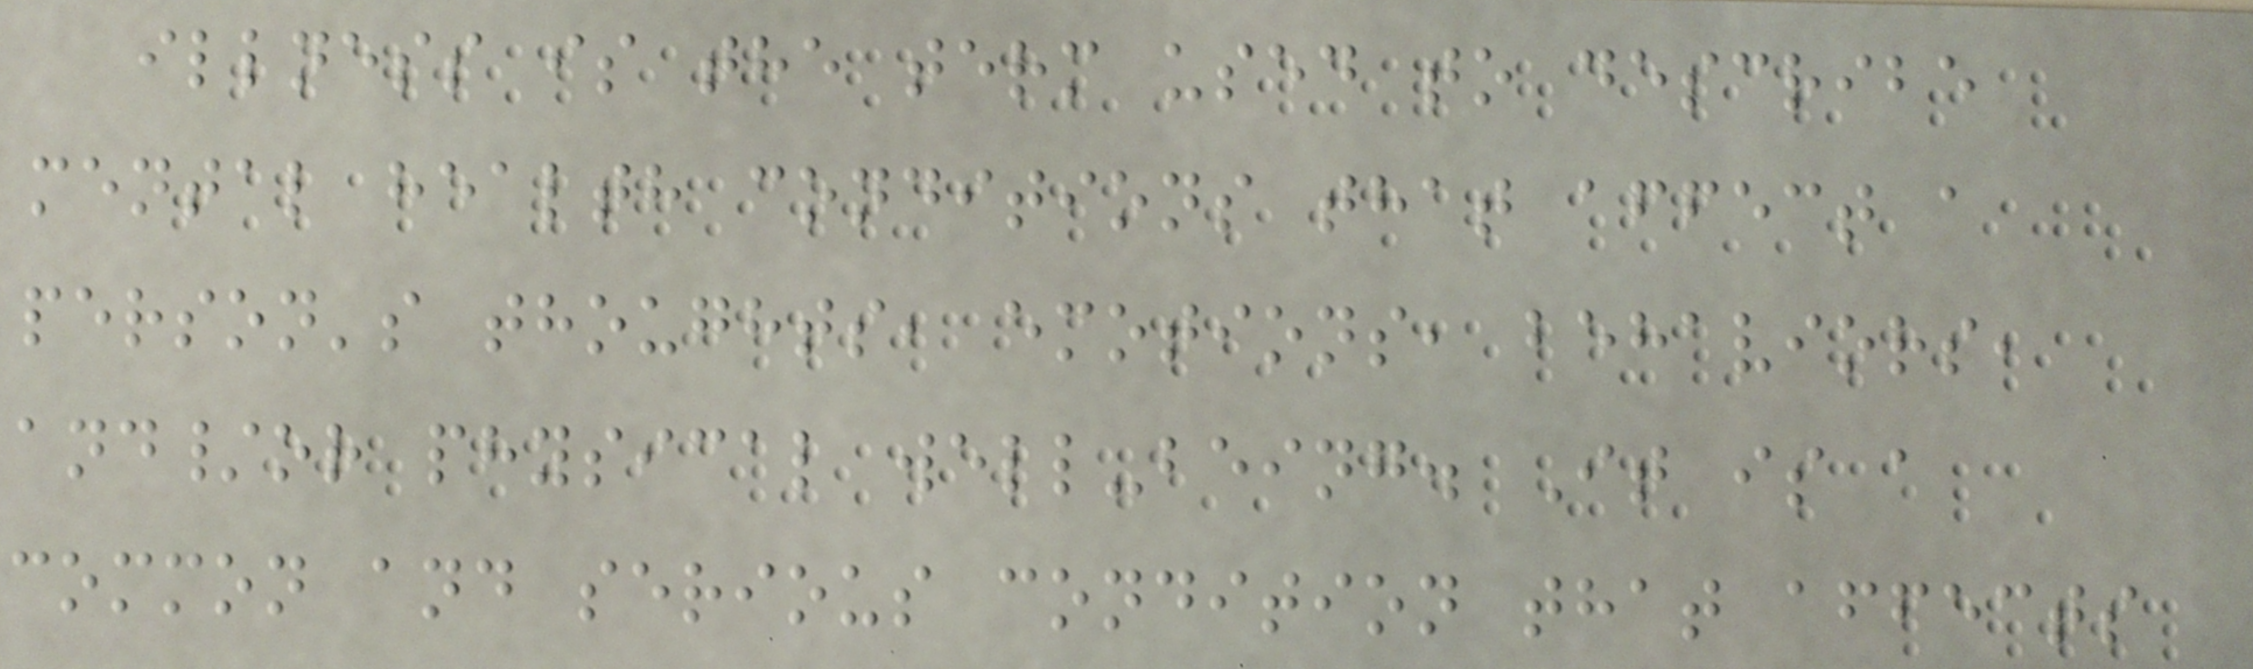illness is the term used to describe
mental health conditions that affect a
person's thoughts, emotions, behaviors,
and/or physical well-being. It is a
common and serious condition that affects
